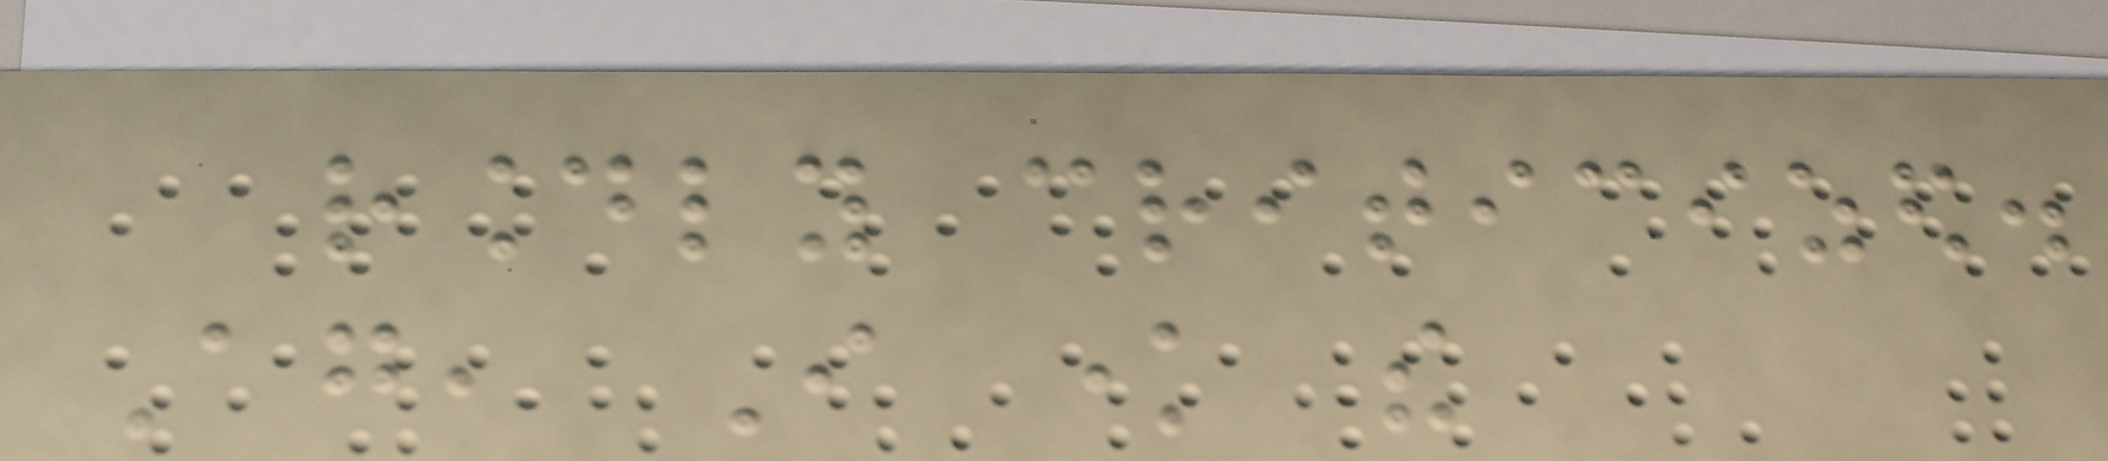roundly criticized.
Again, I know the
